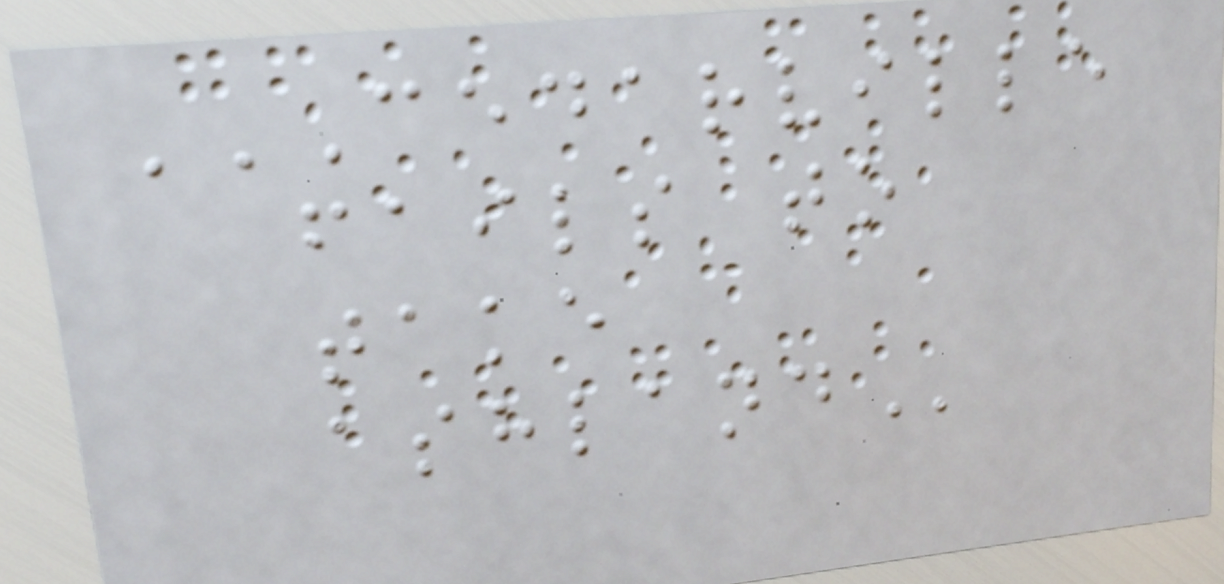CEDARVILLE
FAILS TO
TAKE
ASHLAND
